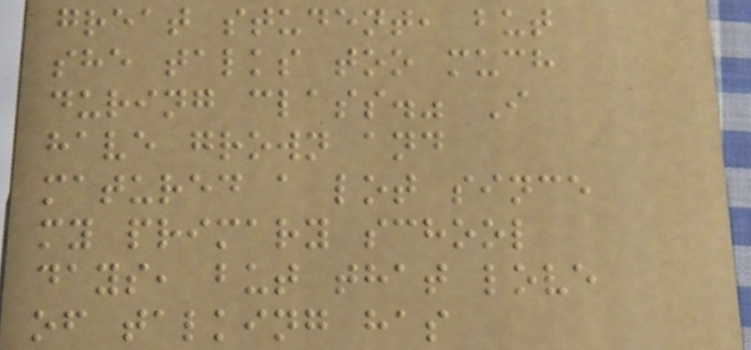great student, but
she talks too much
during class." I
have grown and
matured a lot since
my primary school
days, but that love
of talking has
